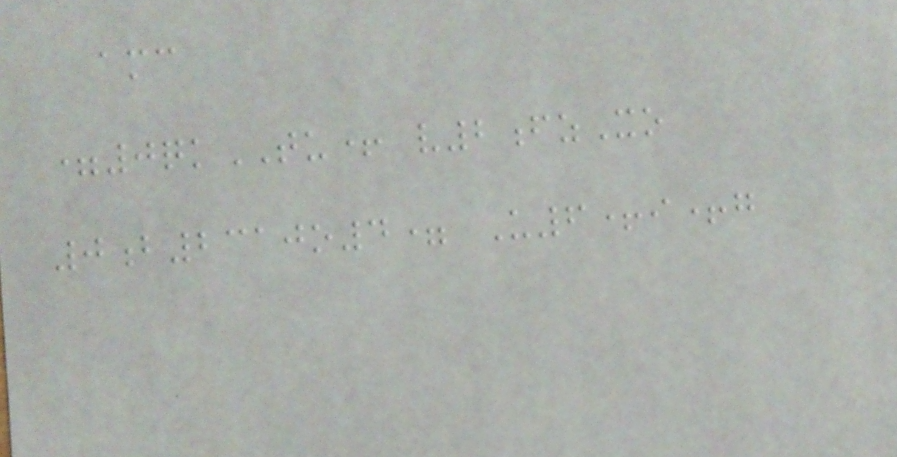amc
=0qkTU+ v2fzXo
0b2310o4= U6+i+g
